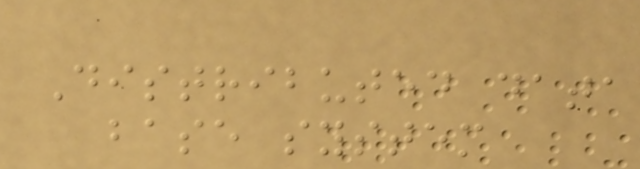Distributed data
base system
